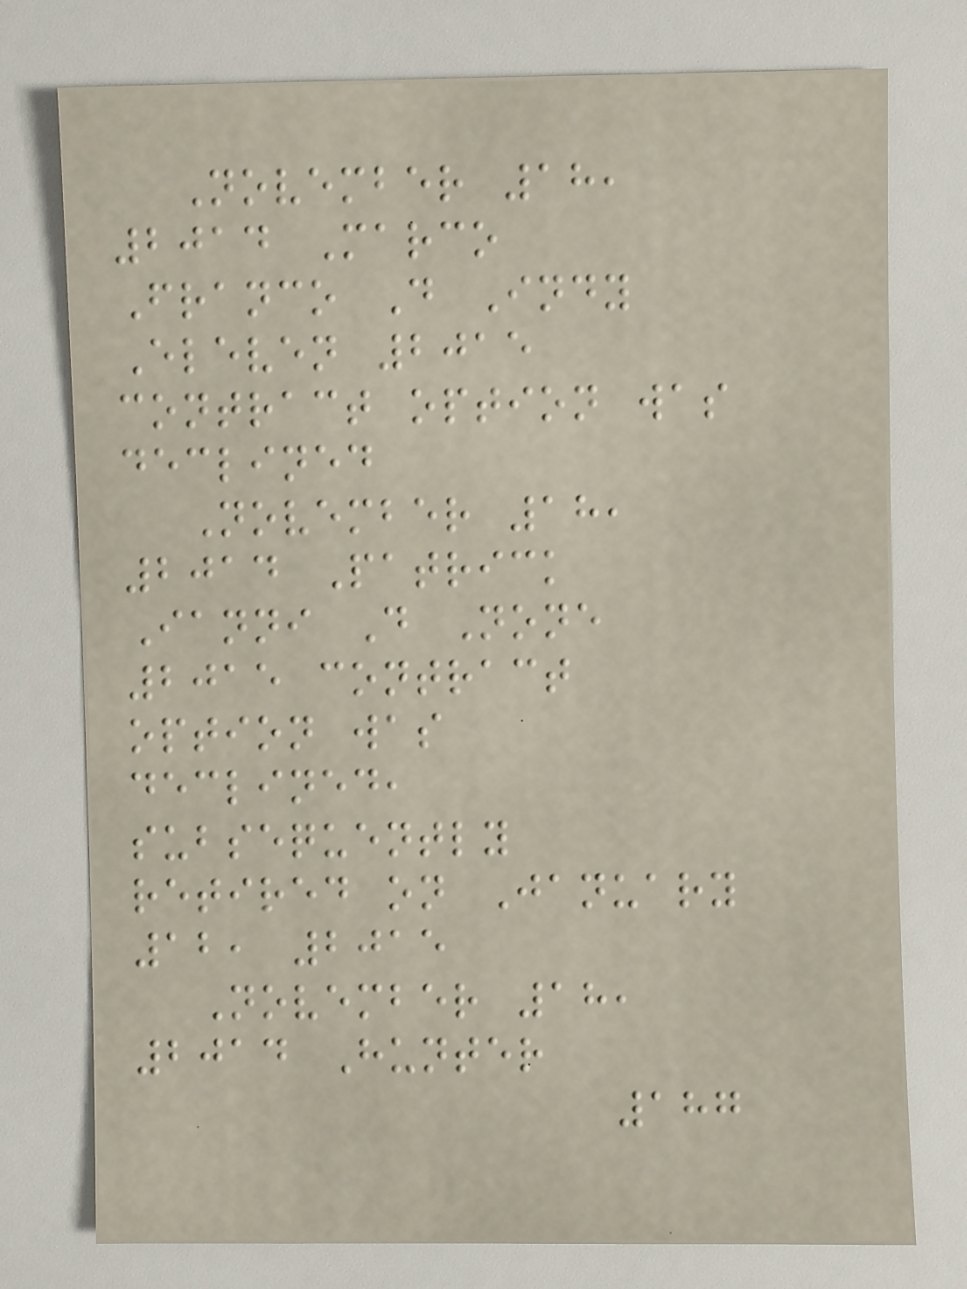November 18,
2014 Marco
Franco D Indy
Eleven 2015
contract option was
declined
November 18,
2014 Patrick
Ianni D None
2015 contract
option was
declined,
subsequently
retired on January
12, 2015
November 18,
2014 Hunter
187
